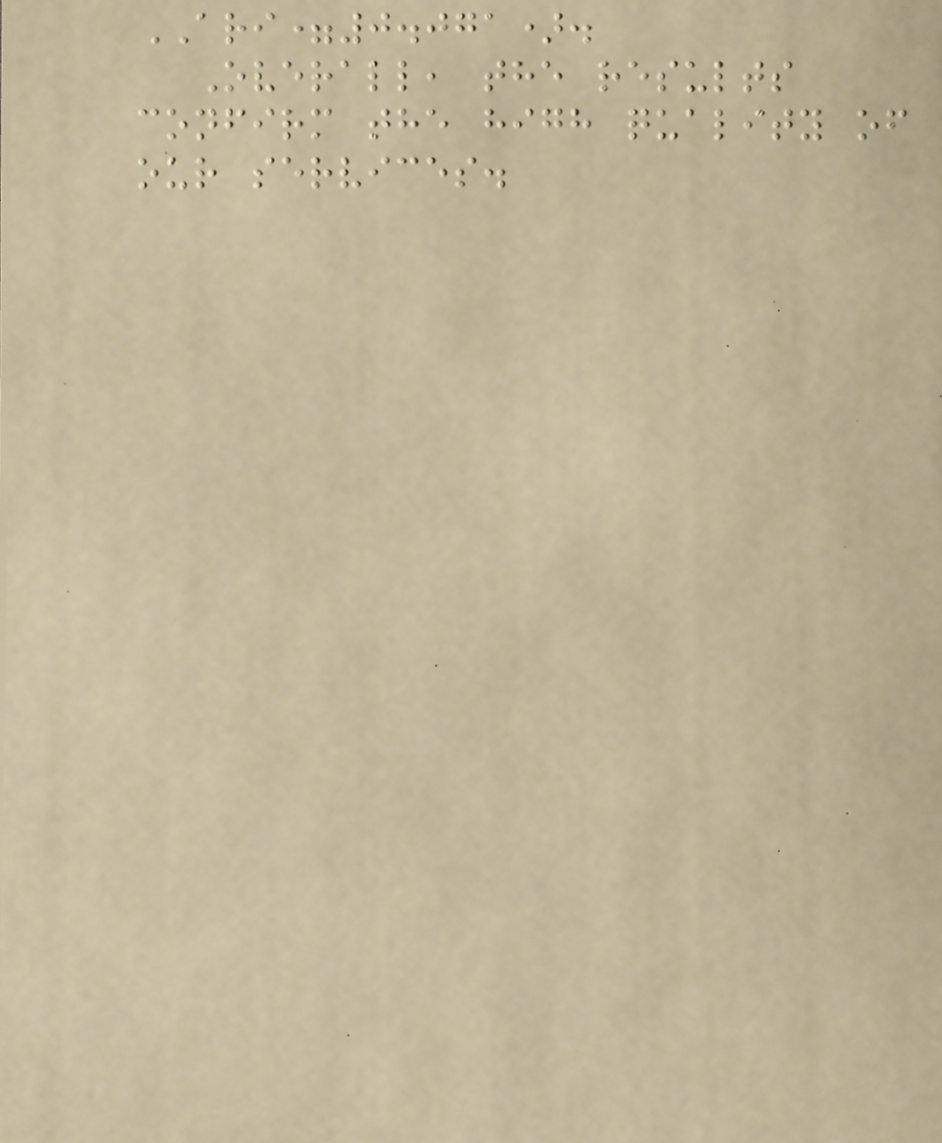ARI=0.071).
Overall, the results
confirm the high quality of
our services.
